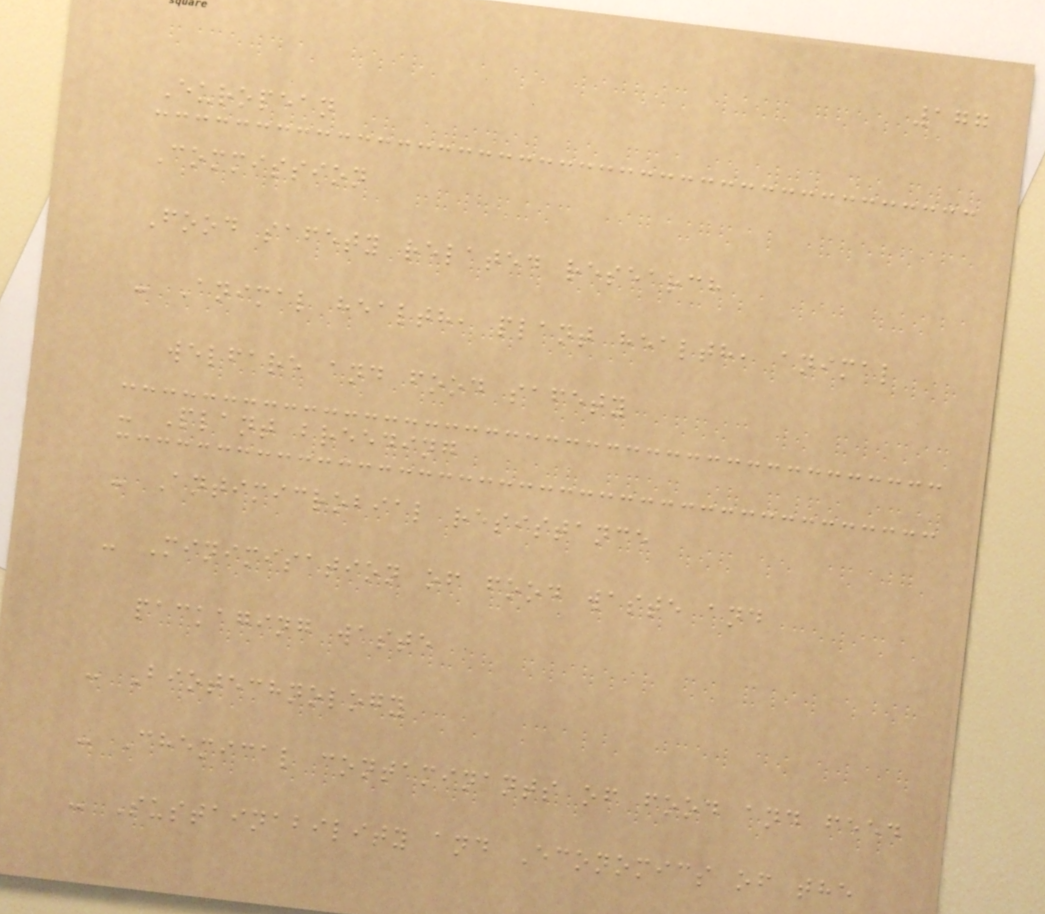177
European
Commission
Food safety related research
- Animal health, plant health, animal
welfare and food safety
- Plant breeding
- Antimicrobial resistance
- Minimisation of food waste and
packaging waste
- Biotechnology
- Chemical contaminants of food and feed
- Sustainability and Economics of the
